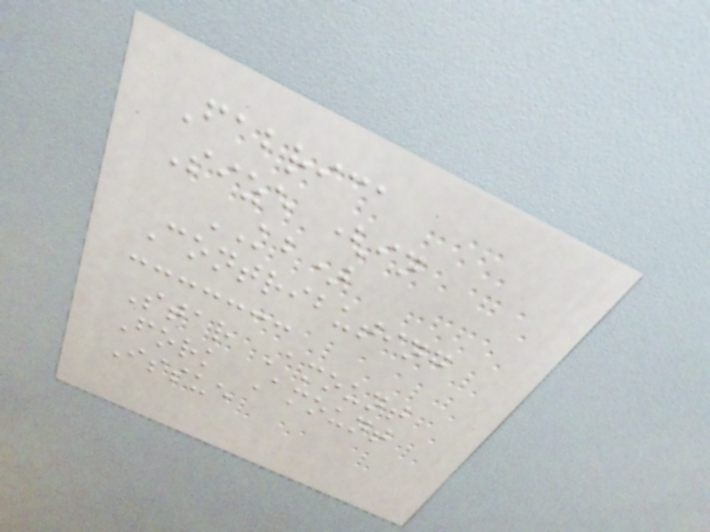Fabrica
Size (in
KB)
Contributing
Star Amount
Fork Amount
Issue
